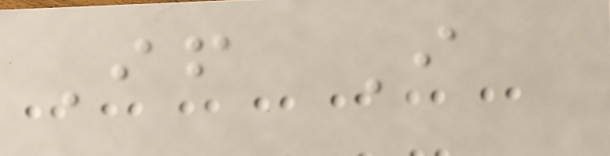If I
